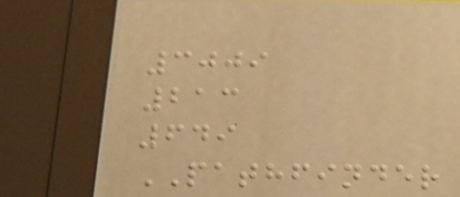3009
213
649
PATHFINDER
